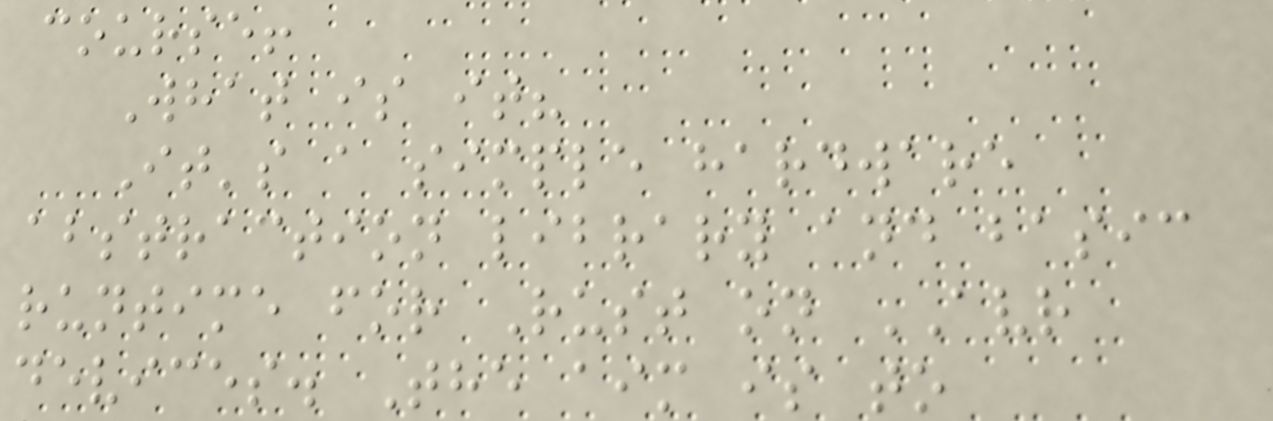course!
What is it?
It's a simple hardware
abstraction library and basic
runtime for Rust on AVR
devices. The aim is to
